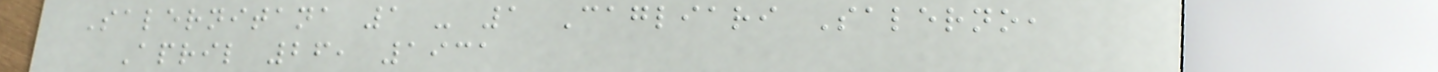Salernitana 1 - 1 Cagliari Salerno,
April 26, 1931
